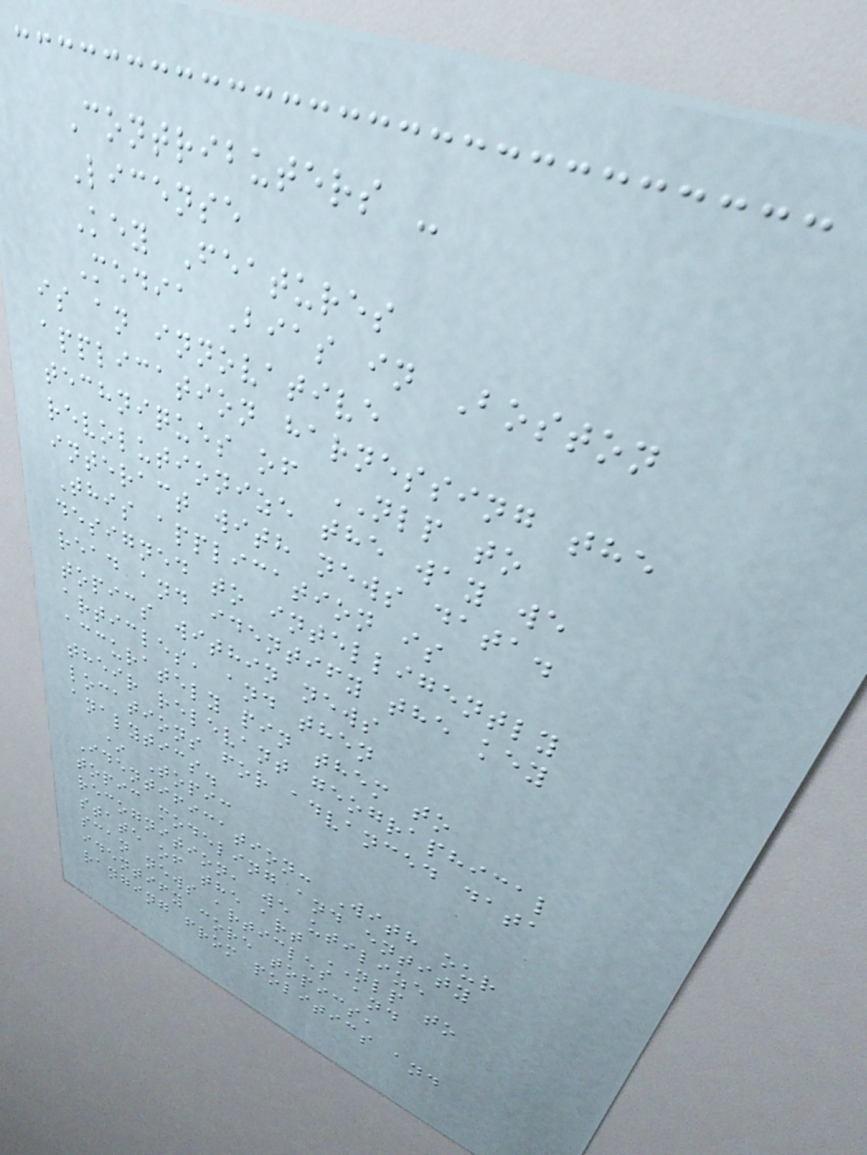Contributers -
License
Key Features
Media Bias in Boston
is an innovative
application harnessing the
techniques of NLP to
revolutionize the way we
interact with news data.
This application is
designed to intelligently
read and identify the key
topics within news
articles, and then
accurately pin them to
their relevant geographical
locations for advanced data
analytics.
* Topic
Identification: With our
topic modeling and entity
recognition, we utilize
state of the art NLP to
scan news articles and
identify core topics,
ranging from politics and
